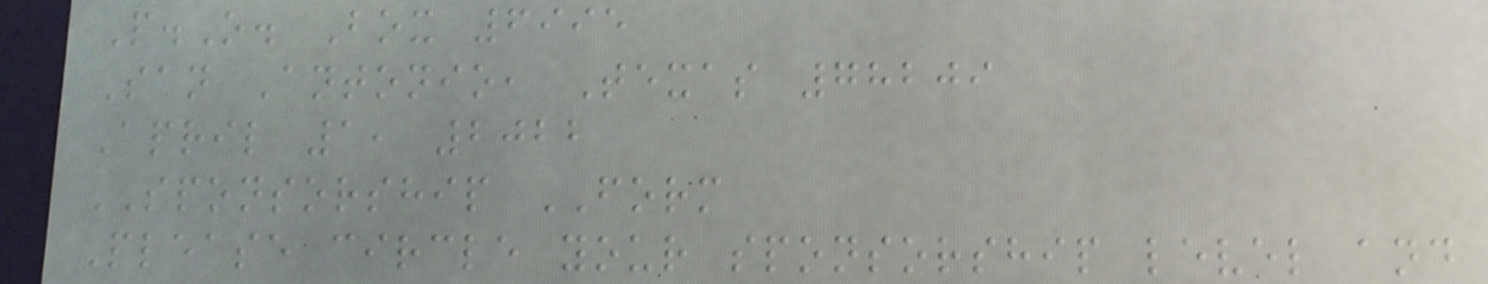P.O. Box 6995
San Antonio, Texas 78209
April 1, 2022
SPONSORSHIP FORM
Please circle your sponsorship level and
